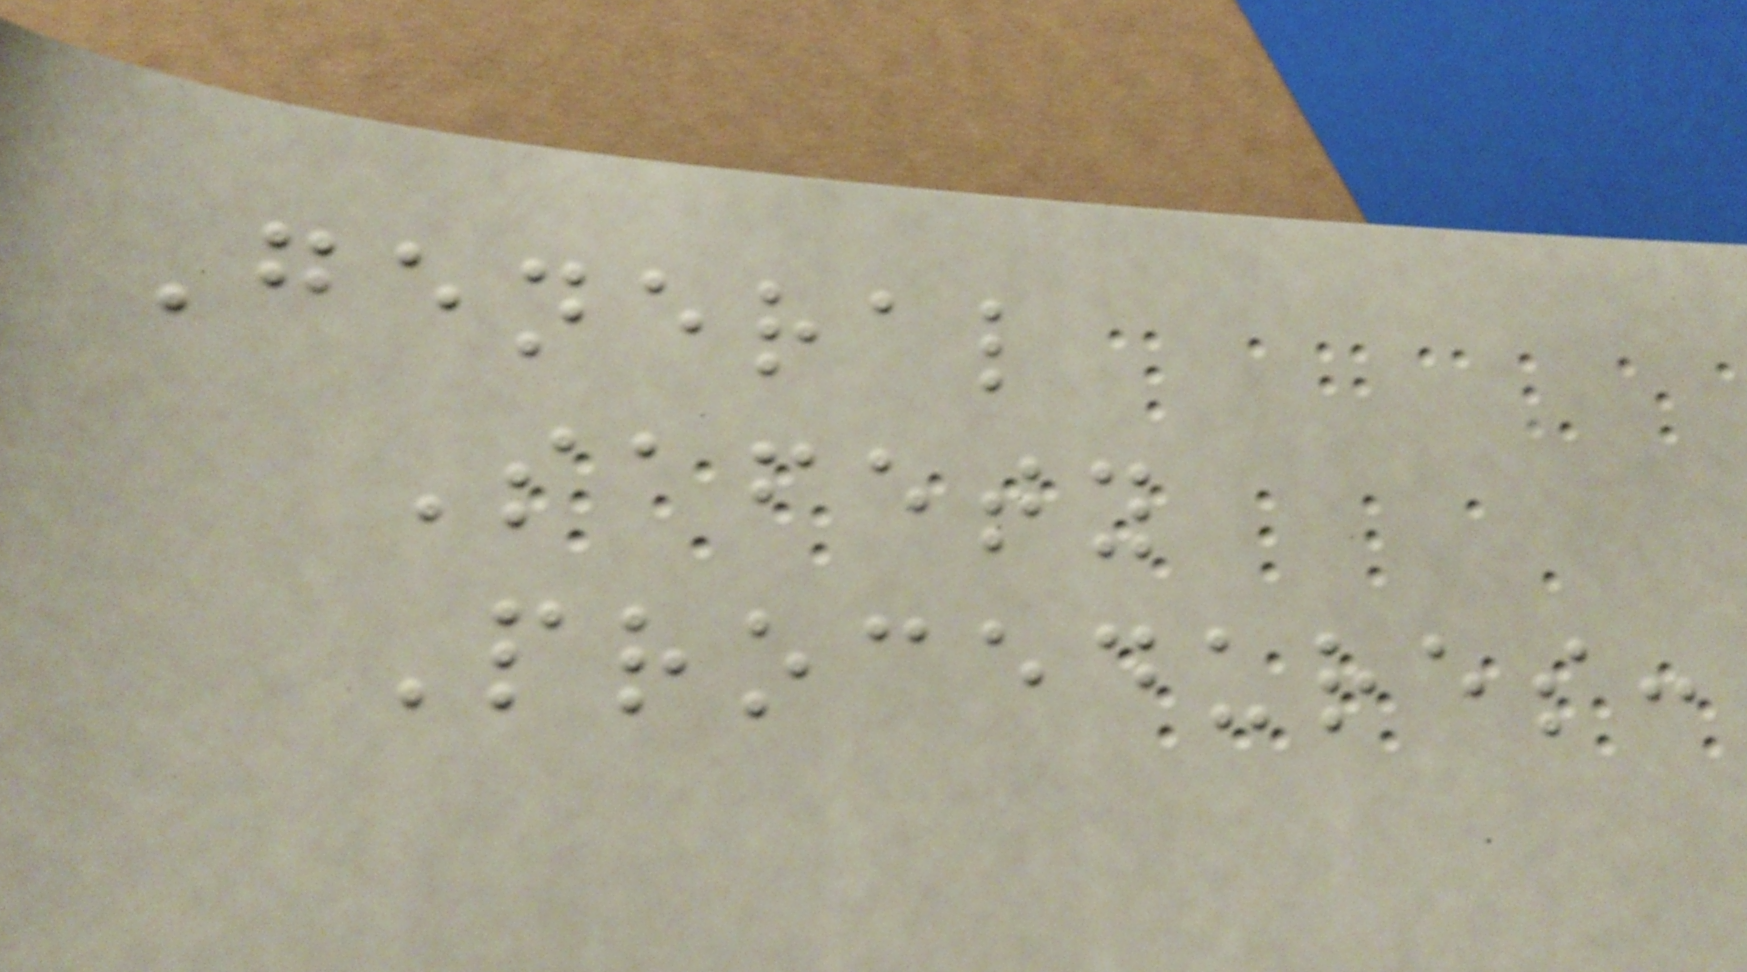General
Safety
Procedures:
